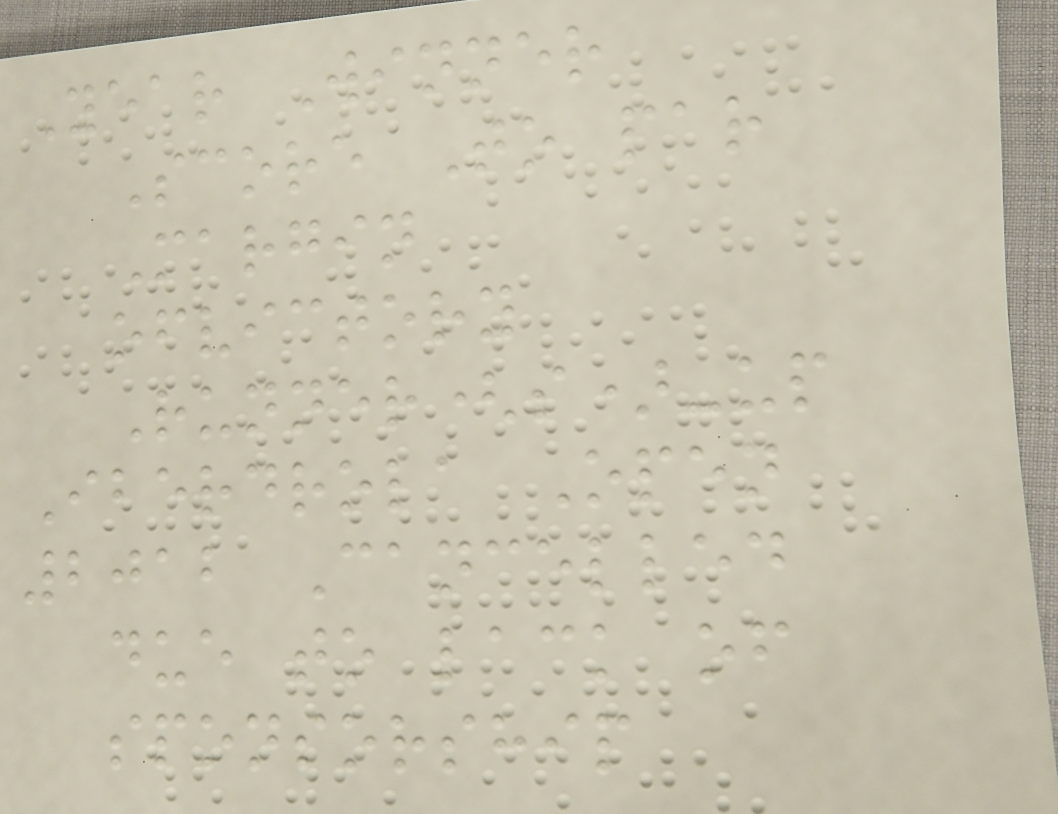Year Winner
Score To par
Margin
ofvictory
Runner(s)-up
Iberdrola Open
2012 Cancelled
due to lack of
sponsorship
